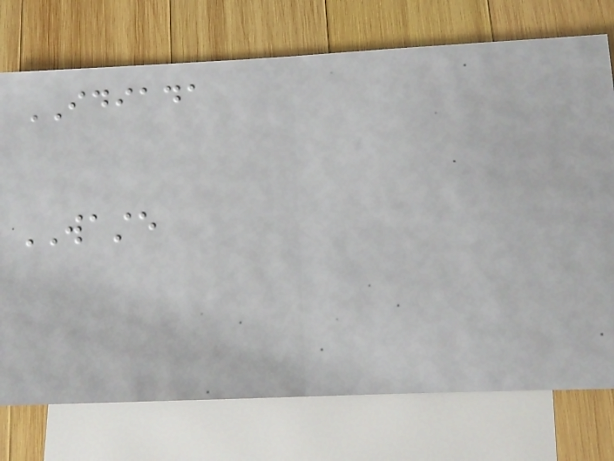IDIADA
WASTE
